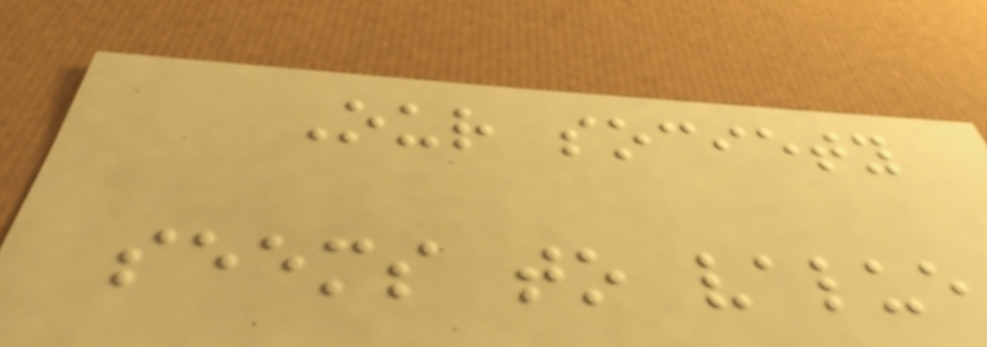Our society
seems to value
